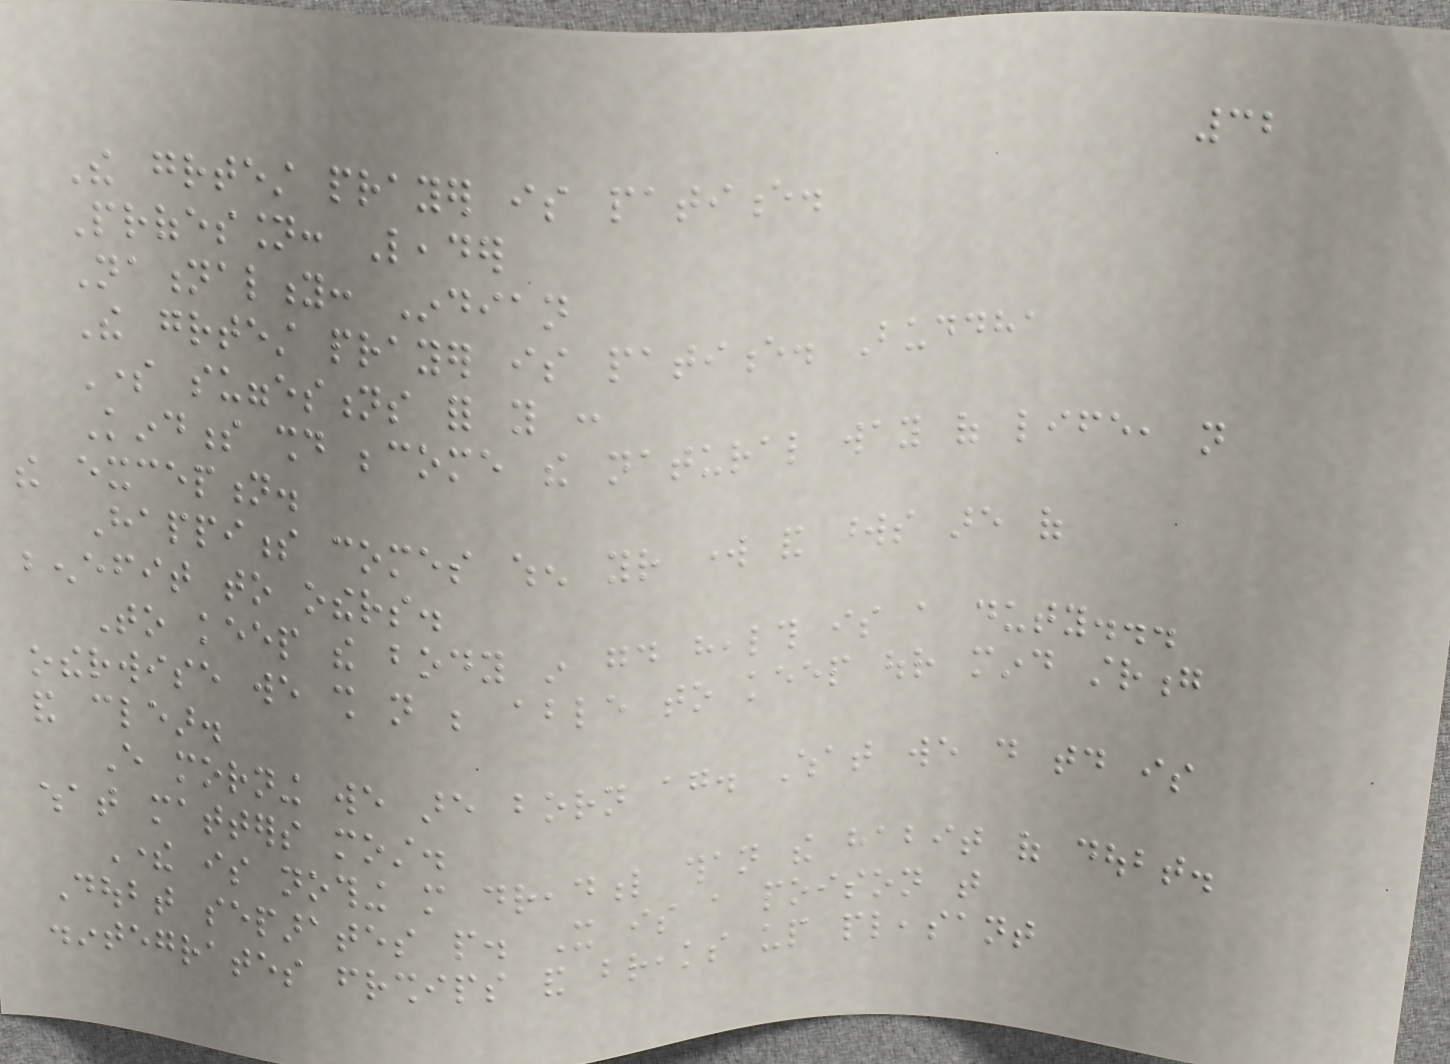32
The greatest prayer is patience.
Profession: Leader
Nationality: Indian
The greatest prayer is patience. Buddha
Some suggestions for you :
Kindness should become the natural way of life, not
the exception.
Happiness comes when your work and words are of
benefit to others.
To keep the body in good health is a duty...
otherwise we shall not be able to keep our mind strong
and clear.
Every morning we are born again. What we do today is
what matters most.
There is nothing more dreadful than the habit of doubt.
Doubt separates people. It is a poison that
disintegrates friendships and breaks up pleasant
